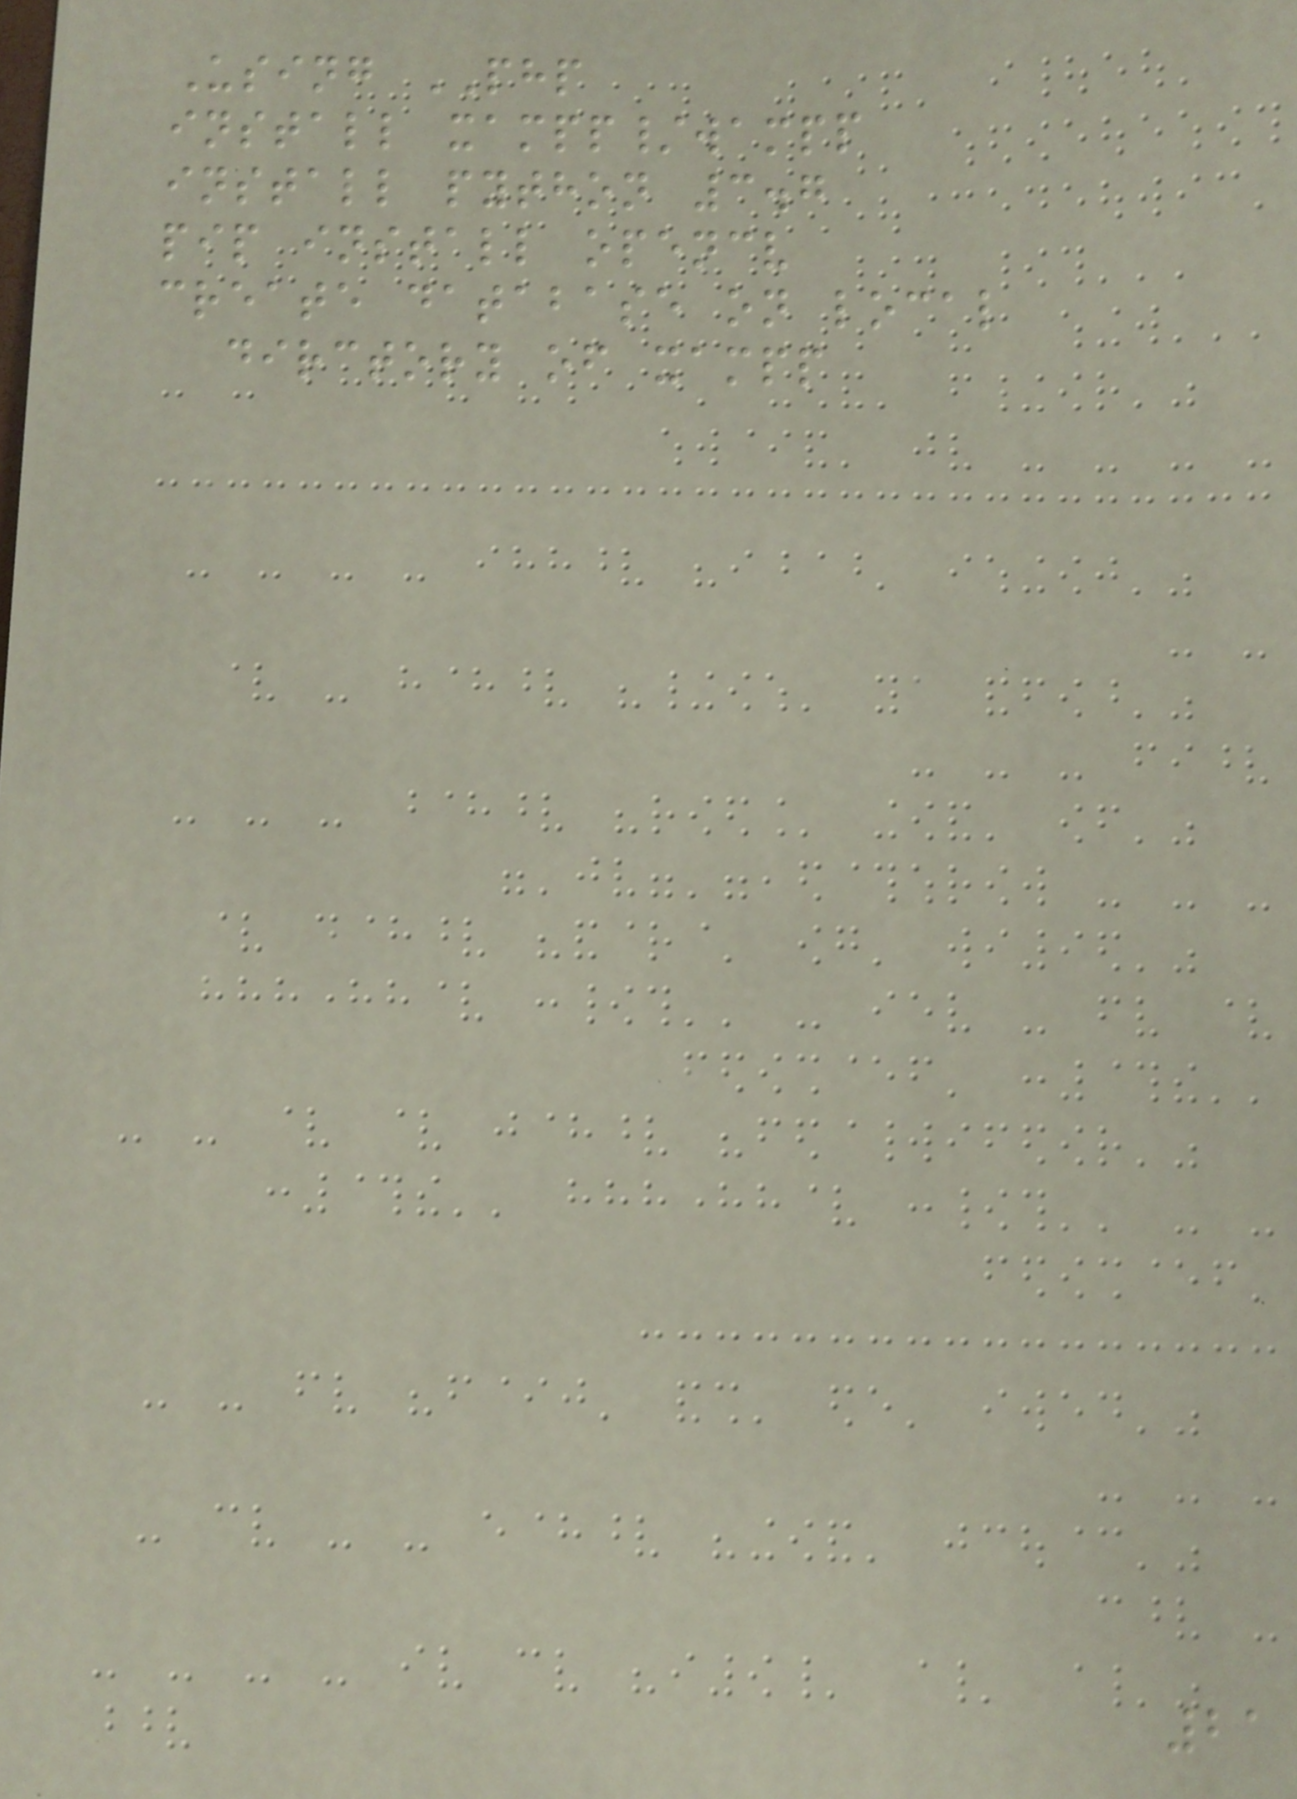Using PHP
install xampp/wampp
install python 3.7
pip install opencv
create database on local
dirctory of xampp
21
